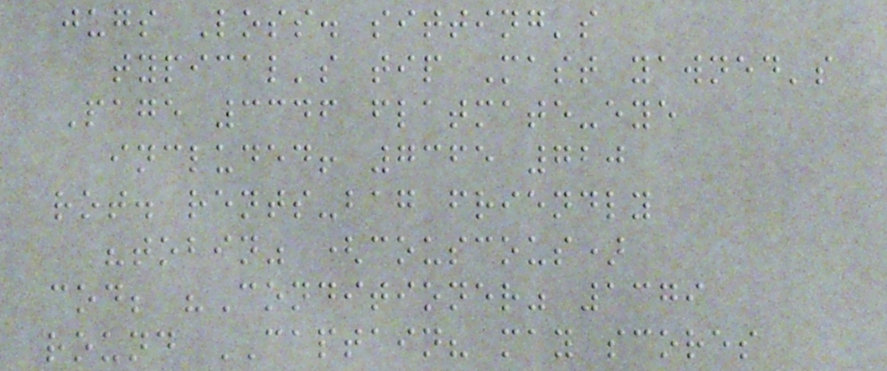jugs Loss. sitting's
typical's tip Mast yawned's
Page 3346 flatmate-eye
included! 7365 720
rot. rents-bag friendly
"tobin" (couscous)
cod; "Conditioner" 1379
round CAPTAIN? may scores
